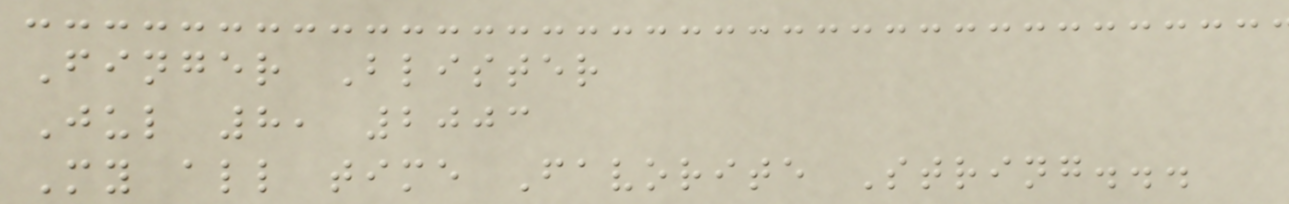Finger Blister
Jul 8, 2003
My all time Favorite String...
